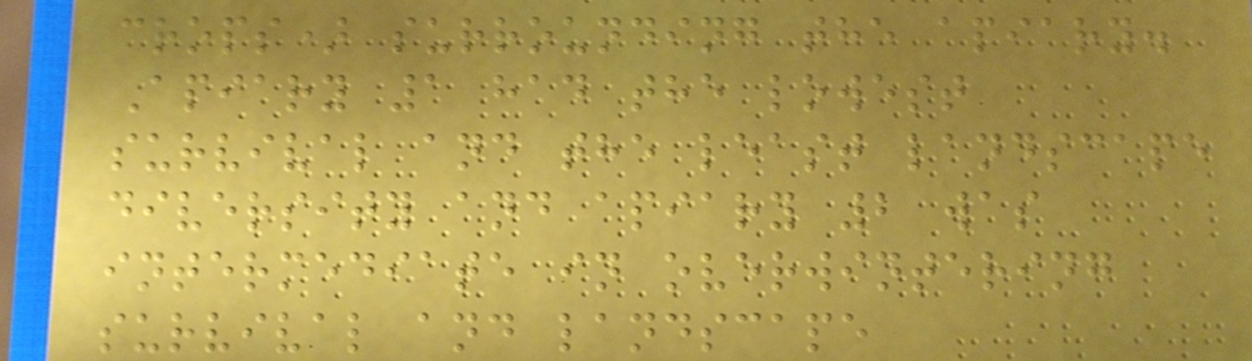crops) surrounding the apiary.
Apiary 1 had the lowest
survival and the least landscape
diversity and apiary 2 was
intermediate in overwintering
survival and landscape
